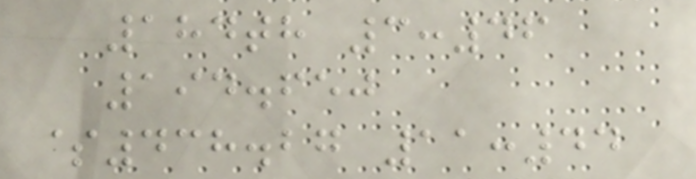184th 3:46
194.650
$438.27 11:44
